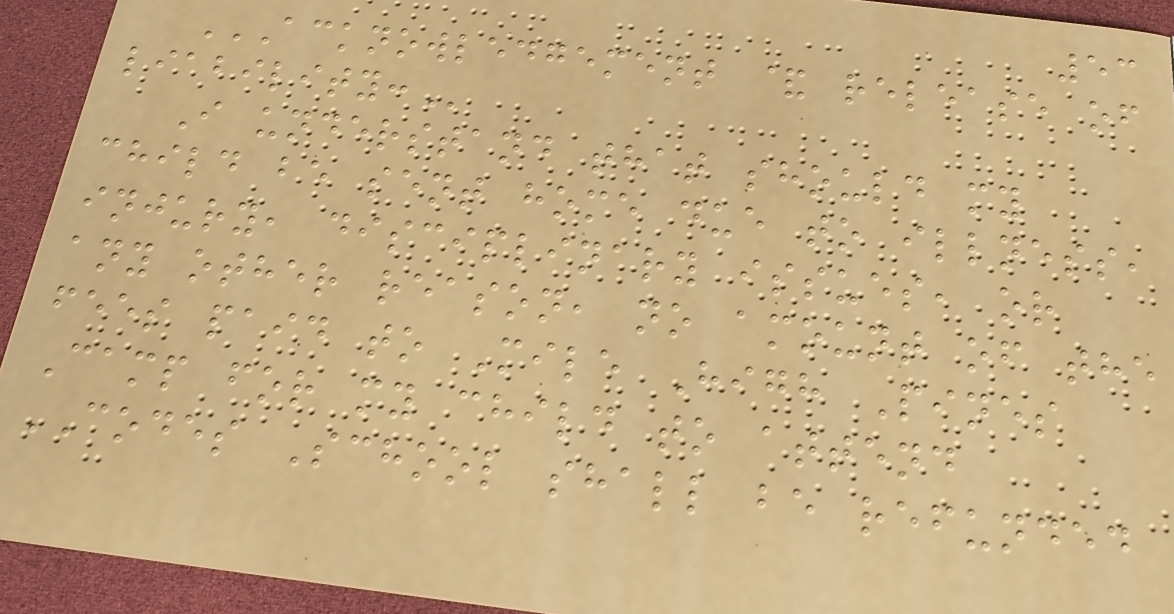53
ACKNOWLEDGEMENT & RELEASE OF
LIABILITY:
I understand that should my
child be sent home due to illness,
injury, disciplinary issues, or
any other reason, no amount of the
fees paid to Mile High Pines
Camp for my child to attend
CODES School shall be refunded
